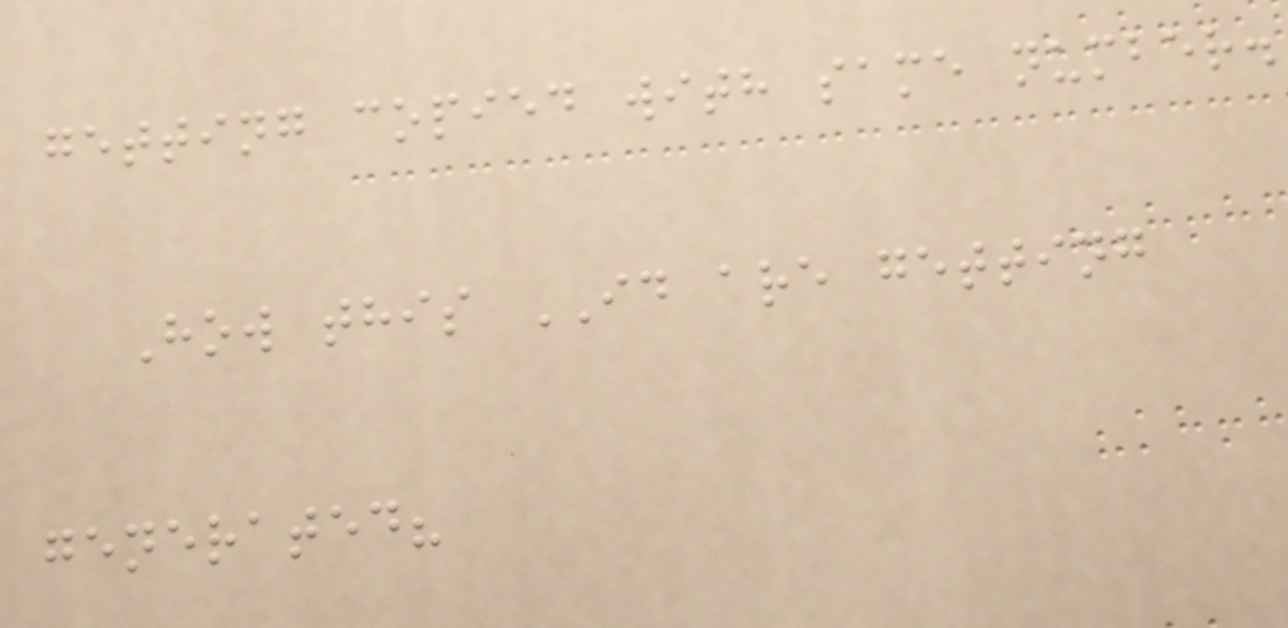getting copied with same number.
How this ID are getting
generated?
